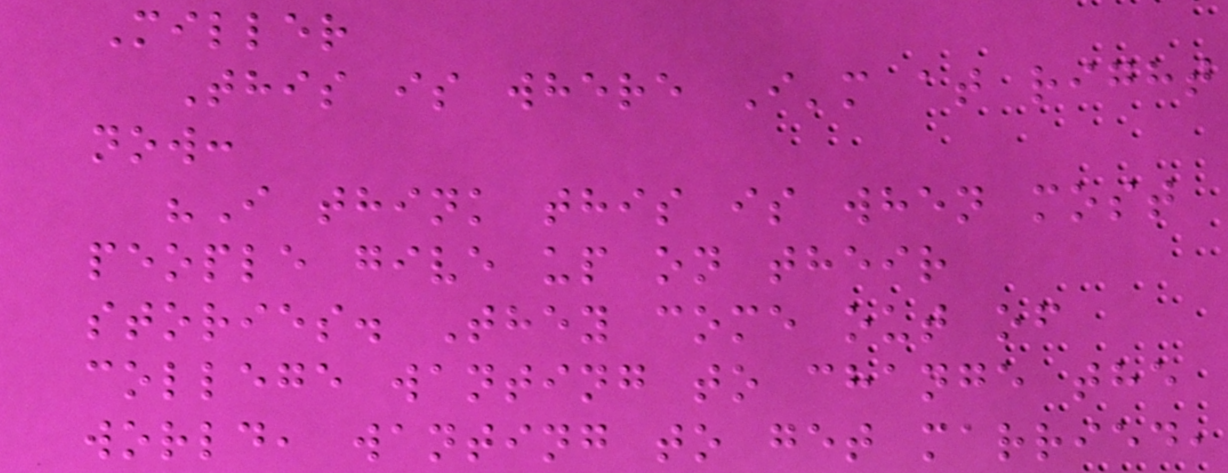Miller
This is where I'm at right
now:
"I think this is when most
people give up on their
stories. They come out of
college wanting to change the
world, wanting to get married,
